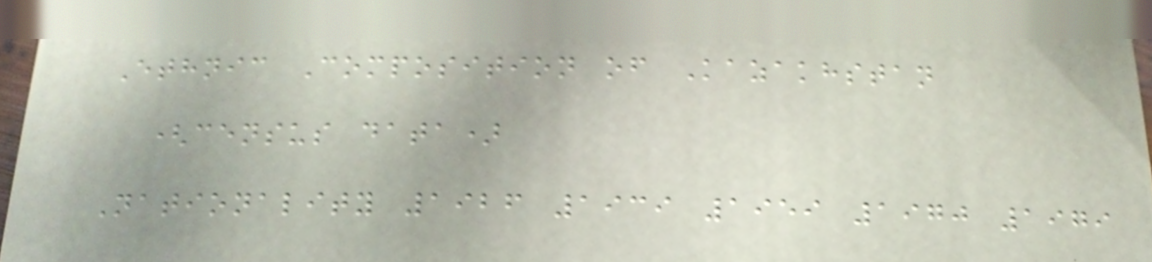Ethnic Composition of Kazakhstan
(census data)
Nationality 1926 1939 1959 1970 1979
